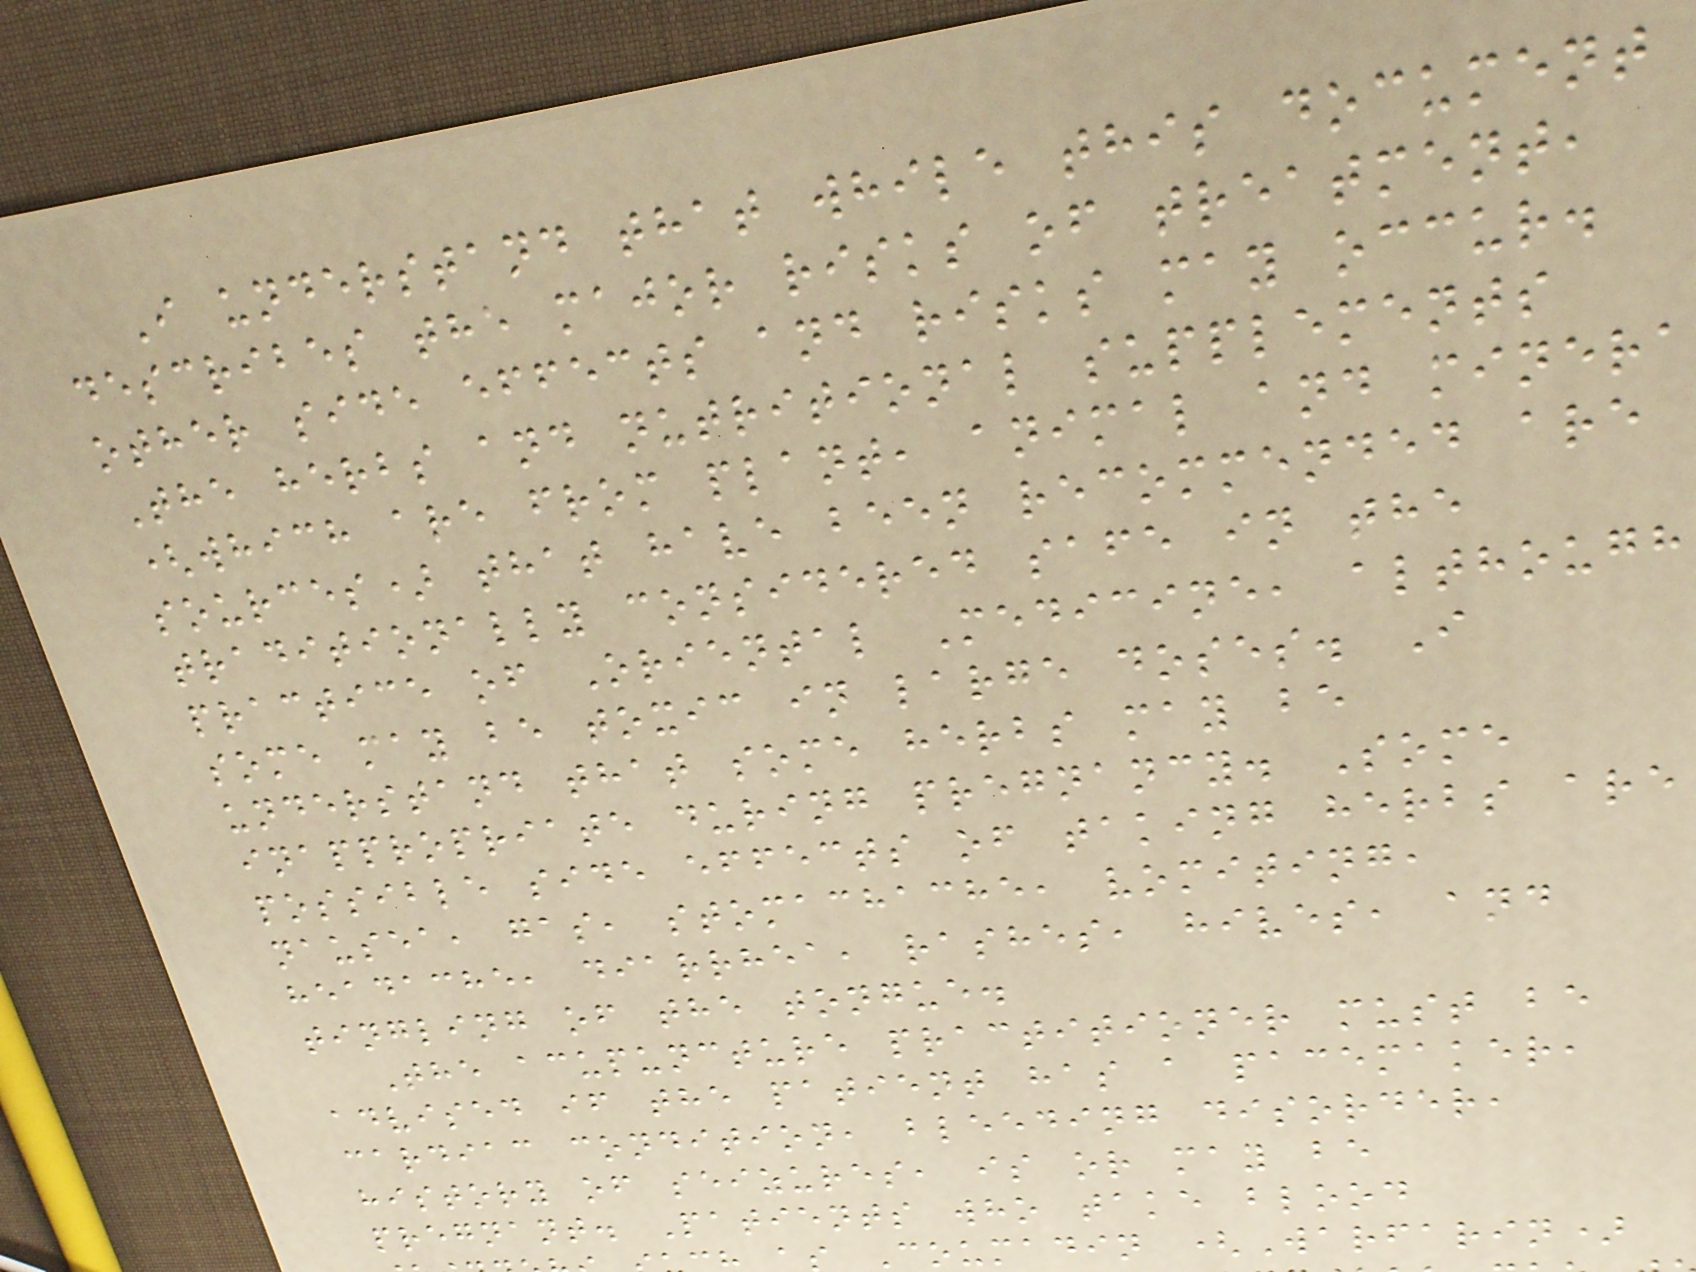I understand that while this document
describes the major risks of treatment,
other side effects and risks may occur.
The herbs and nutritional supplements
(which are from plant, animal and minera
sources) that have been recommended are
traditionally considered safe in the
practice of Oriental Medicine, although
some may be toxic in large doses. I
understand that some herbs may be
inappropriate during pregnancy. Some
possible side effects of taking herbs are
nausea, gas, stomachache, vomiting,
headache, diarrhea, rashes, hives, and
tingling of the tongue.
The acupuncture practitioner must be
advised if the patient has a pacemaker,
cardiac condition, bleeding disorder,
history of seizures, is or may be
pregnant. Patients who take blood
Coumadin (Warfarin)
